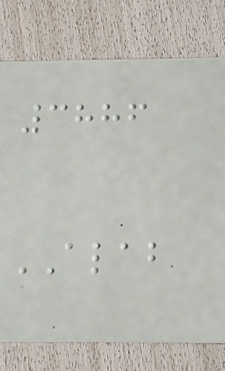3886
ALAB
